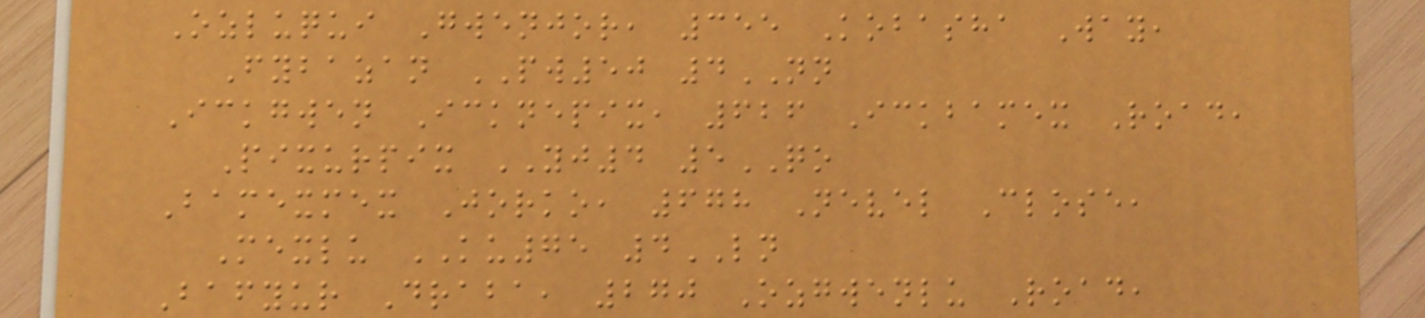Ozluqui Gwenjor, 355 Kobasha Way,
Fybazan PW50 4NN
Ickgwen Icknepix, 626 Ickbamex Road,
Pixurpix YJ4 5QO
Bamexmex Jorko, 678 Nevel Close,
Mexlu KU75 4LN
Bafyur Draba, 270 Ozgwenlu Road,
